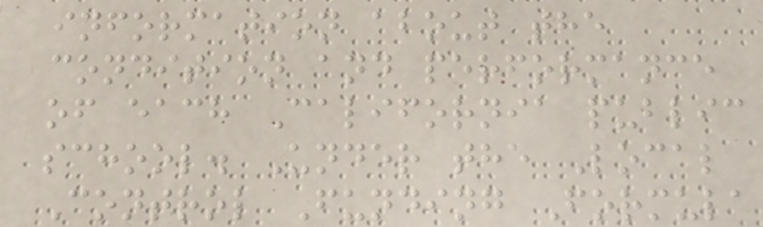information about the
condition and performance
of each California public
school. Under the Local
Control Funding Formula
